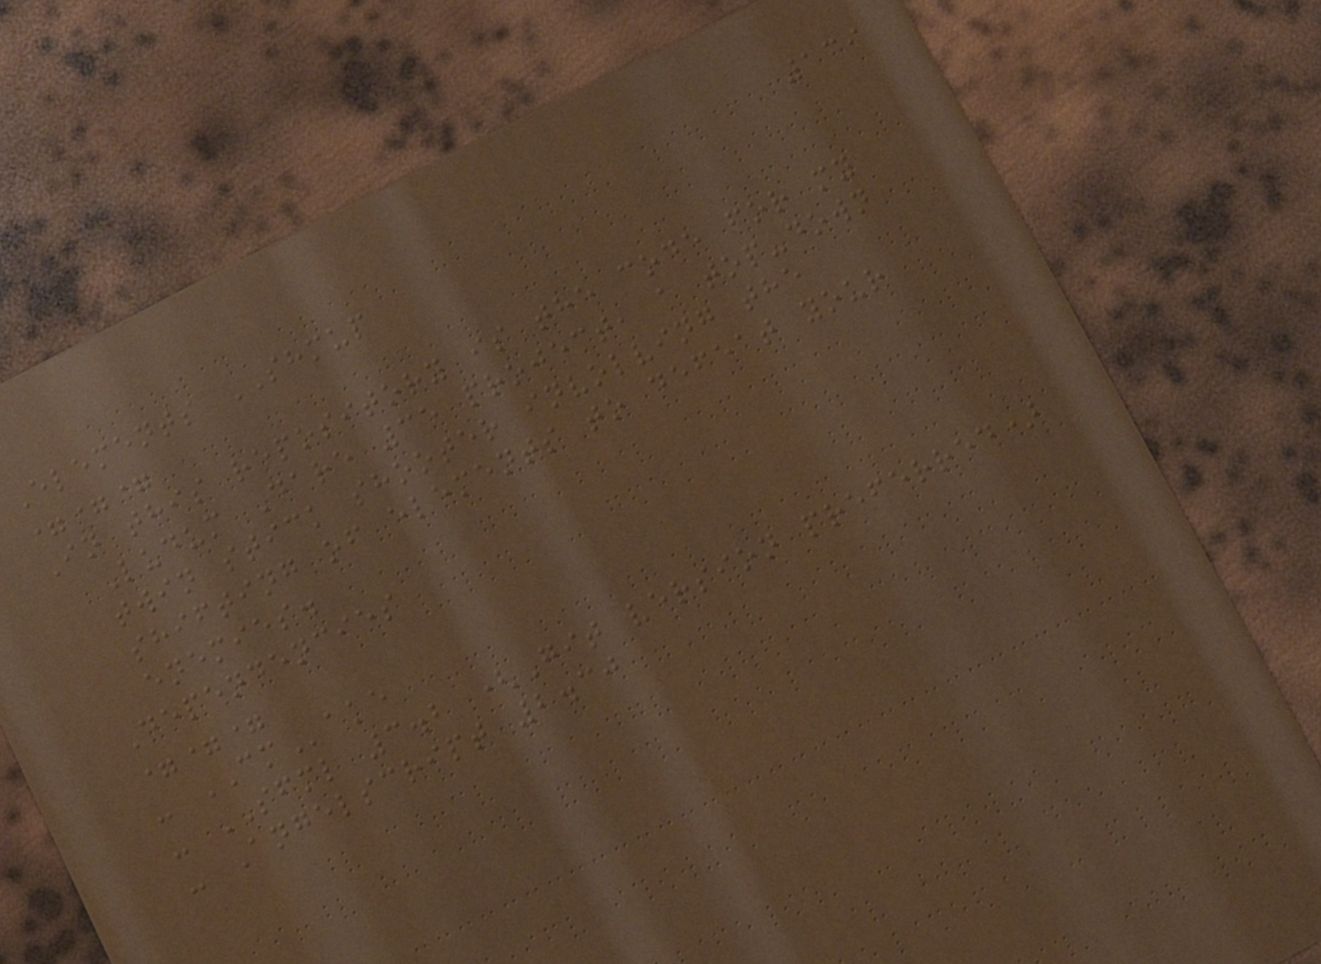139
Elements SHMUP
===
In this repository is the code for my
Ludum Dare 35 project, a top-down
twin stick shooter involving the
shifting of elements to defeat your
enemies.
Dependencies
===
- CMake
- SFML 3.2 (Git version preferred)
- Angelscript 2.30
